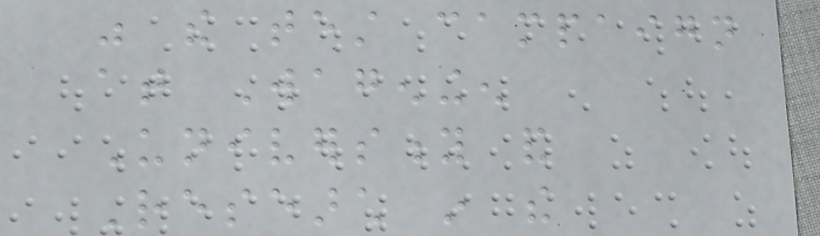was the test campaign
at Wageningen
University and
Research in the
